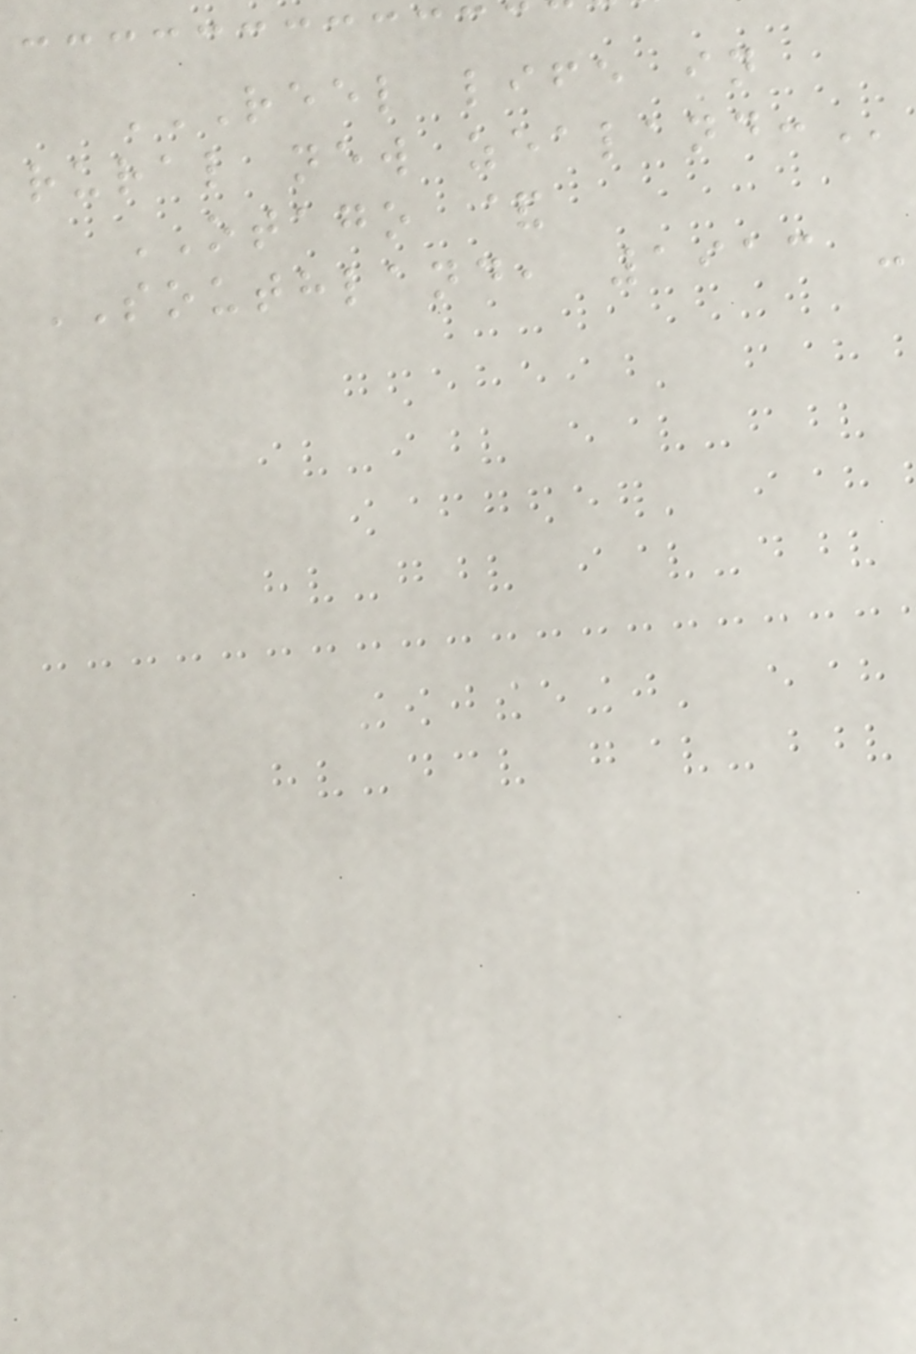REEL LIFE IN
RURAL NEW ZEALAND:
OTAGO &
SOUTHLAND, 1913 -
